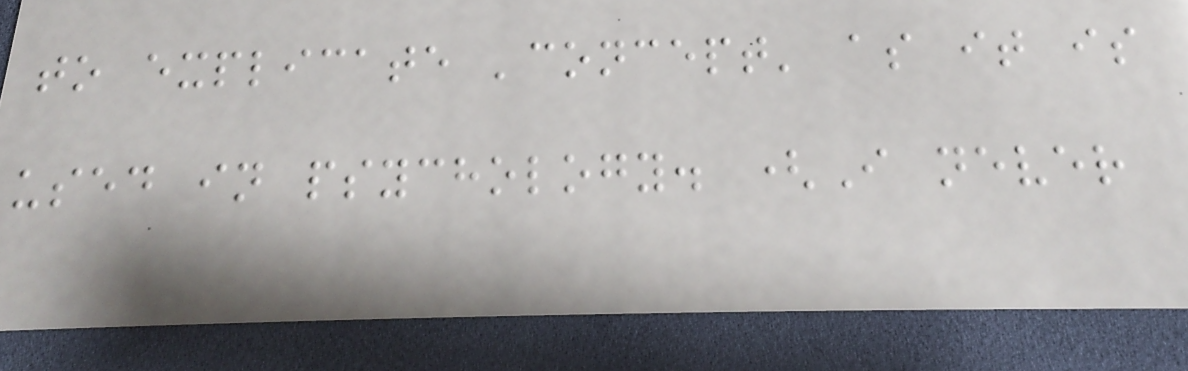to explicate 'concept' as it is
used in psychology. (I never
